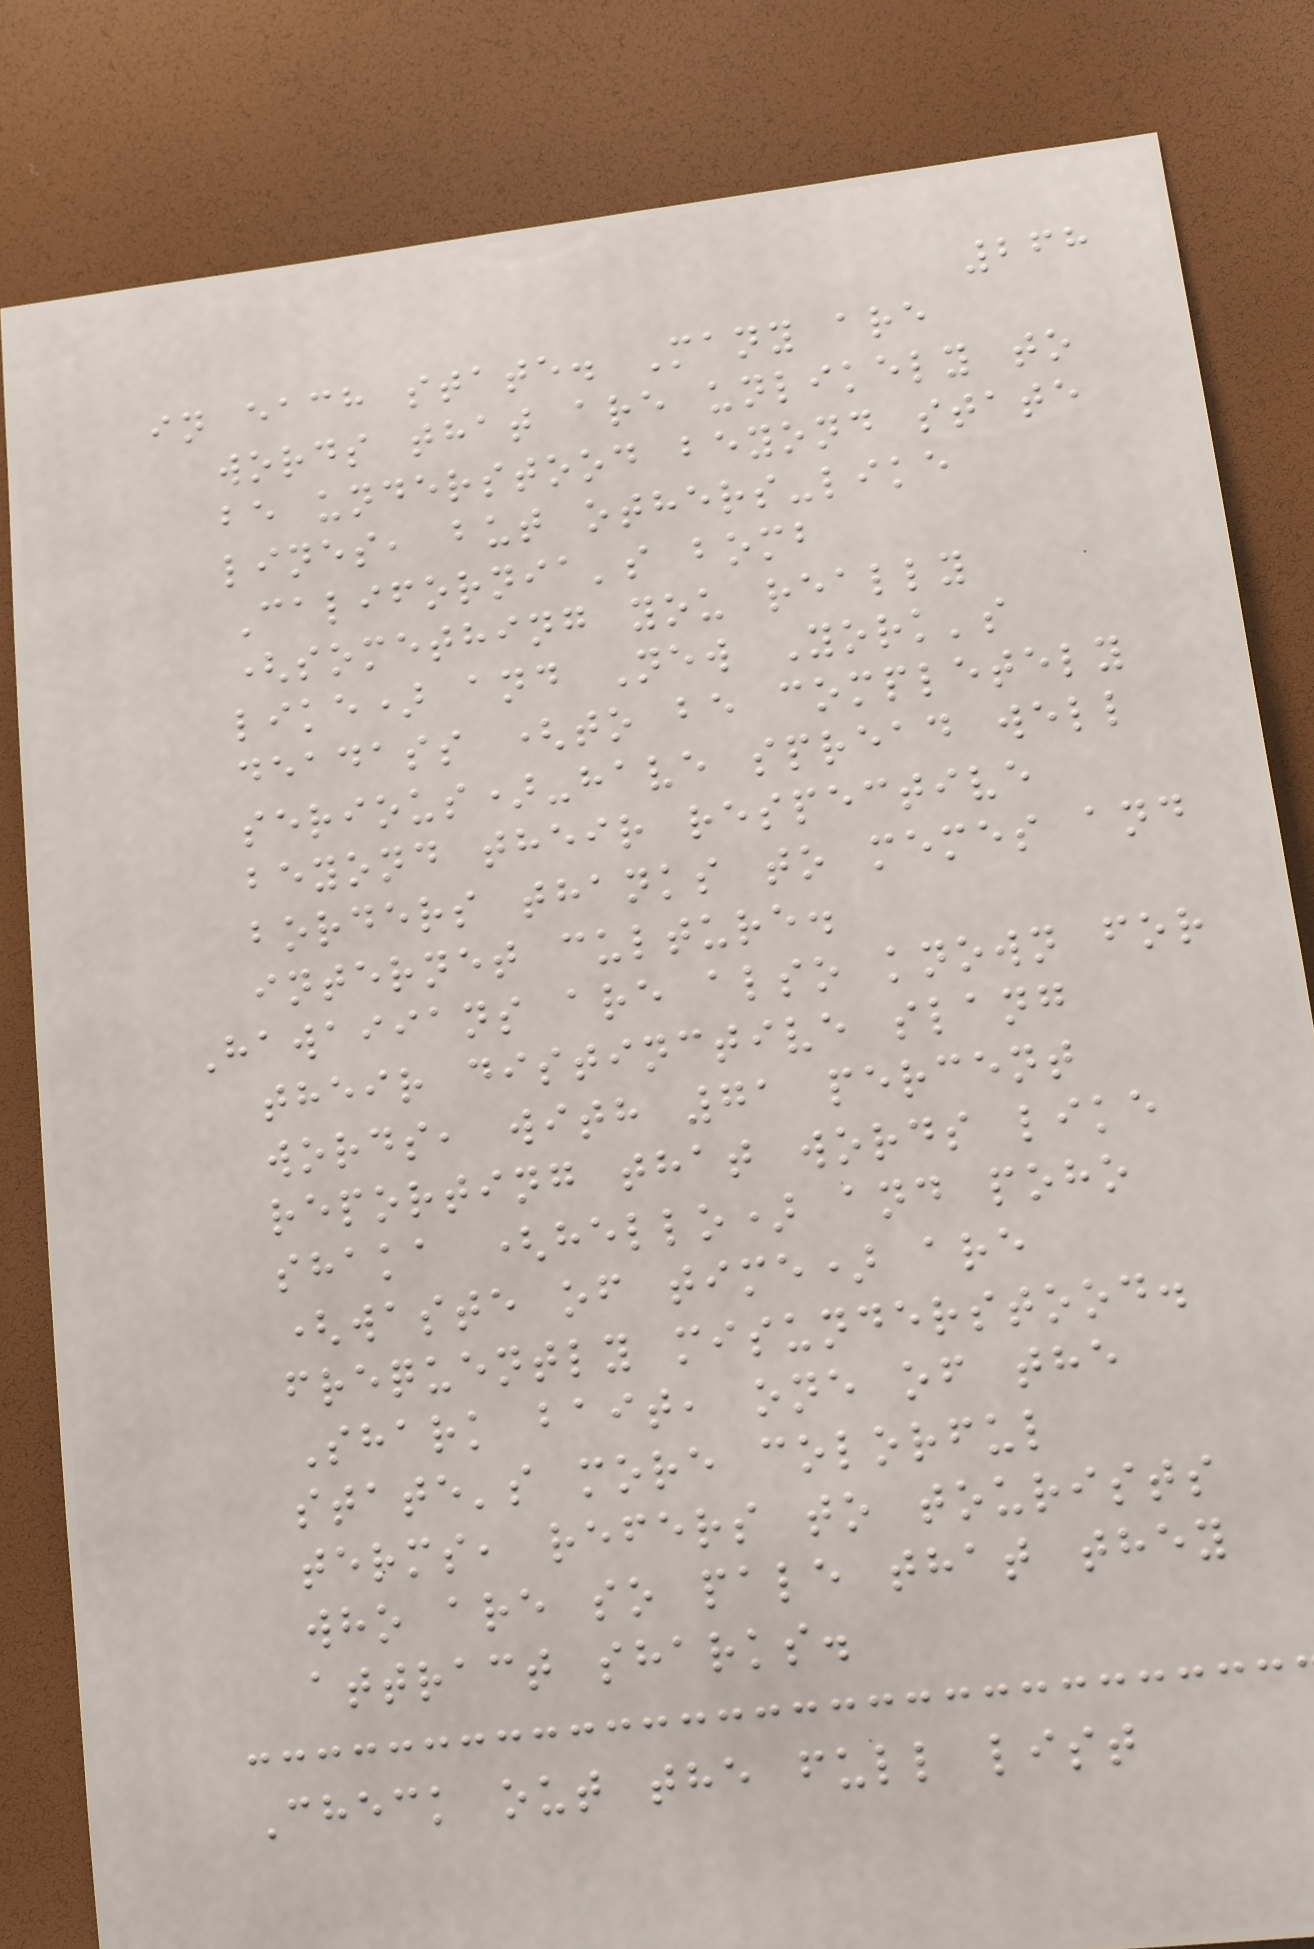268
in each state. Many are
words that are unlikely to
be understood beyond state
lines, but others-like
California's bomb
(something you really
like) and New York's
deadass (to be completely
serious)-have spread well
beyond their respective
borders thanks to memes and
internet culture.
Hawaiians are also known for
their distinctive slang
words, with 71 percent
reporting that words like
shaka (hello) and poho
(waste of time) are
frequently misunderstood.
Shark bait, one of the
state's more colorful
terms, refers to tourists
who are so pale that they
attract sharks.
Check out the full list
